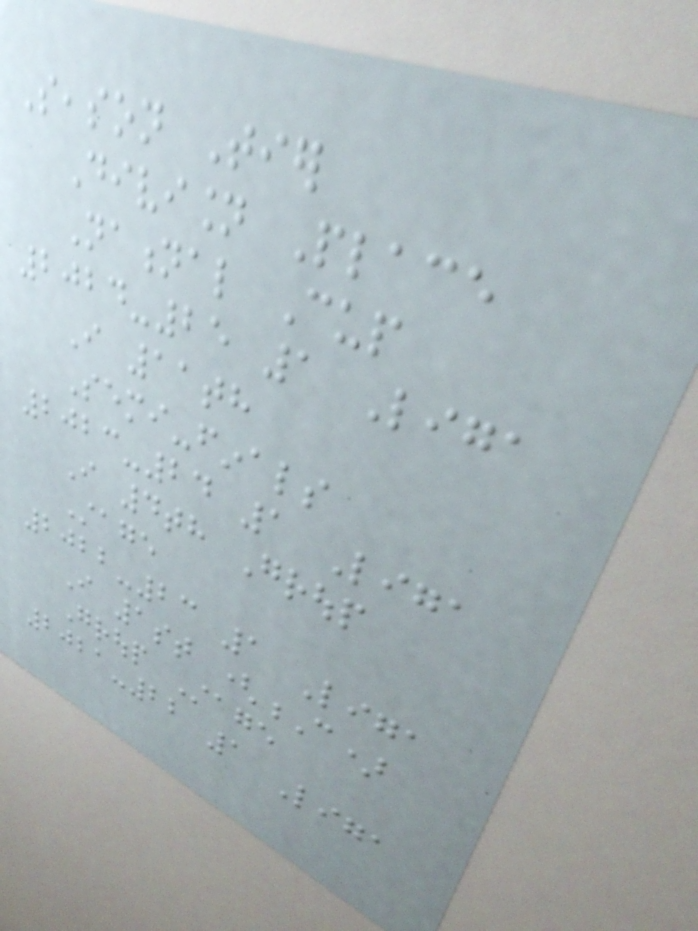Season Tier
Division Place
National Cup
2024-25 1 Liga
I 11th
Semi-finals
2023-24 1 Liga
I 4th Group
Stage
2022-23 1 Liga
I 1st (C)
Group Stage
2021-22 1 Liga
